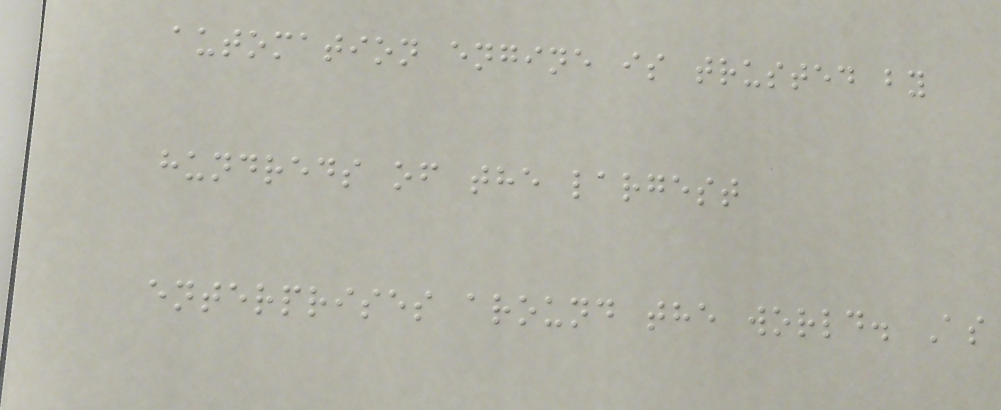automation engine is trusted by
hundreds of the largest
enterprises around the world. As
